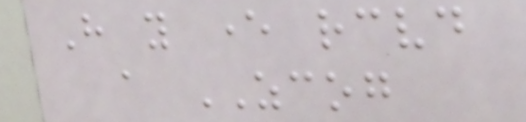Have you ever received
a ZCOG
